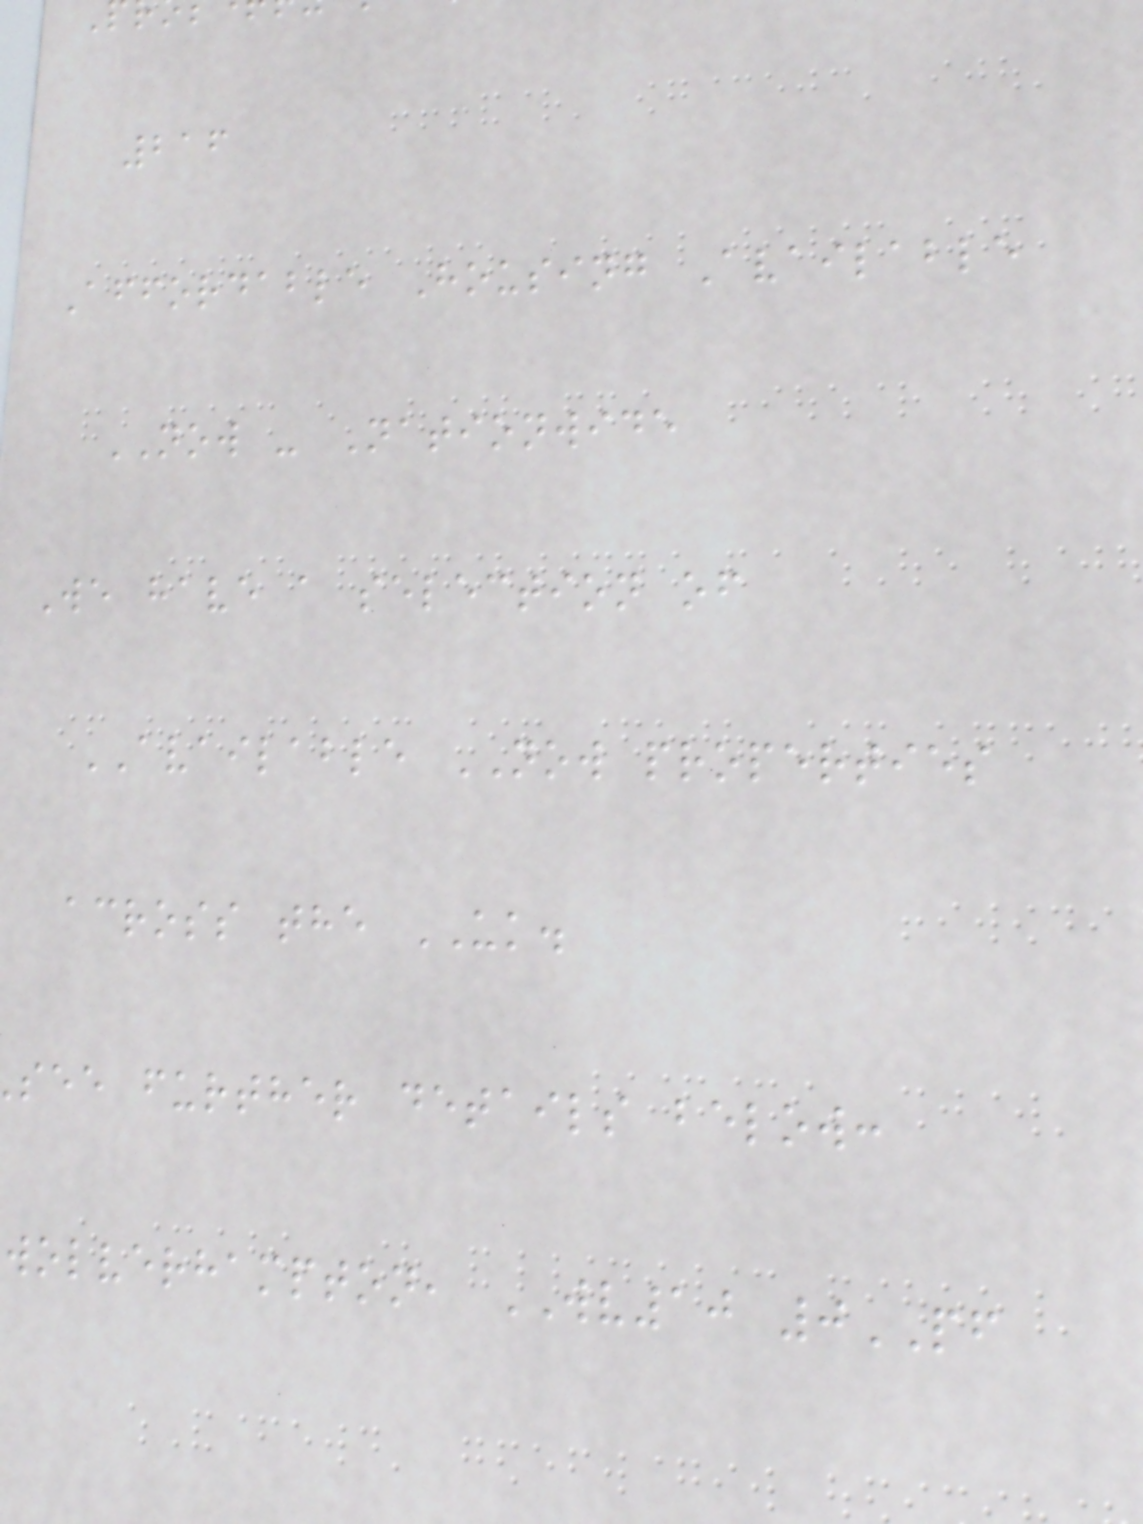216
Affordable Housing Available
NOW - Nationwide
We have a selection of
AVAILABLE NOW properties
across the UK.
see further details below:
wolverhampton, WV10 0PF
